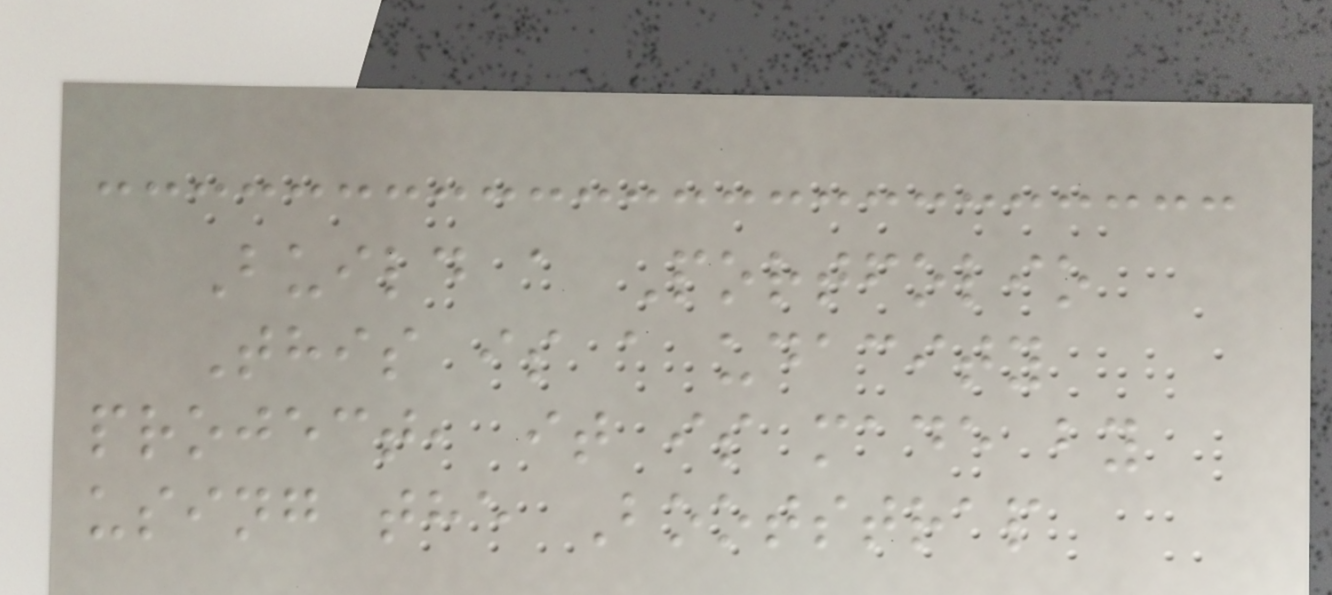Build a Portfolio
This is a udacity
project, it is made by
using the Bootstrap
